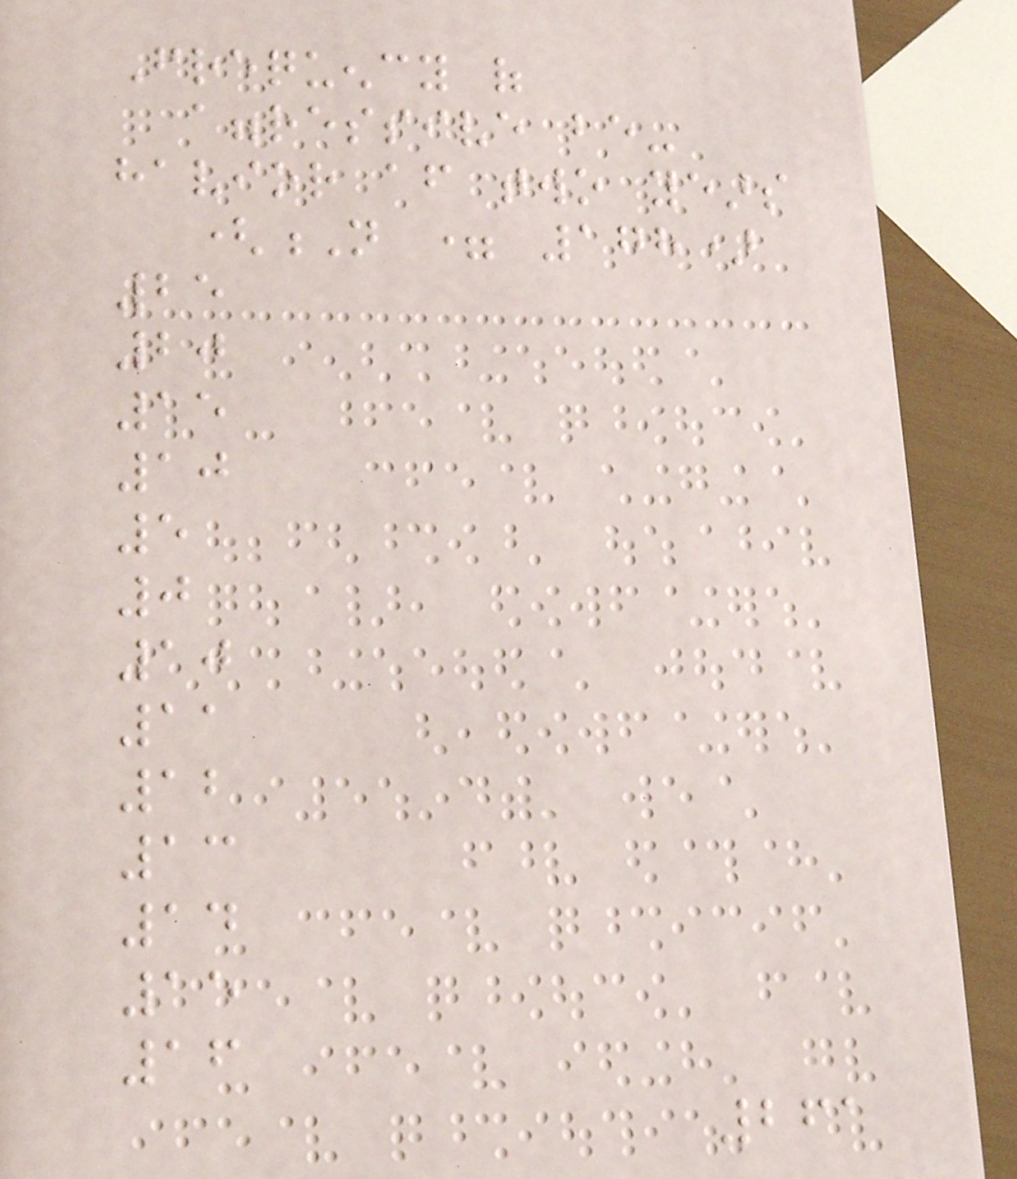Frequency of
aggressive be-
havior after two years
(N = 178)
25
20
15
10
5
0
10
11
12
13
14
15
16
261
